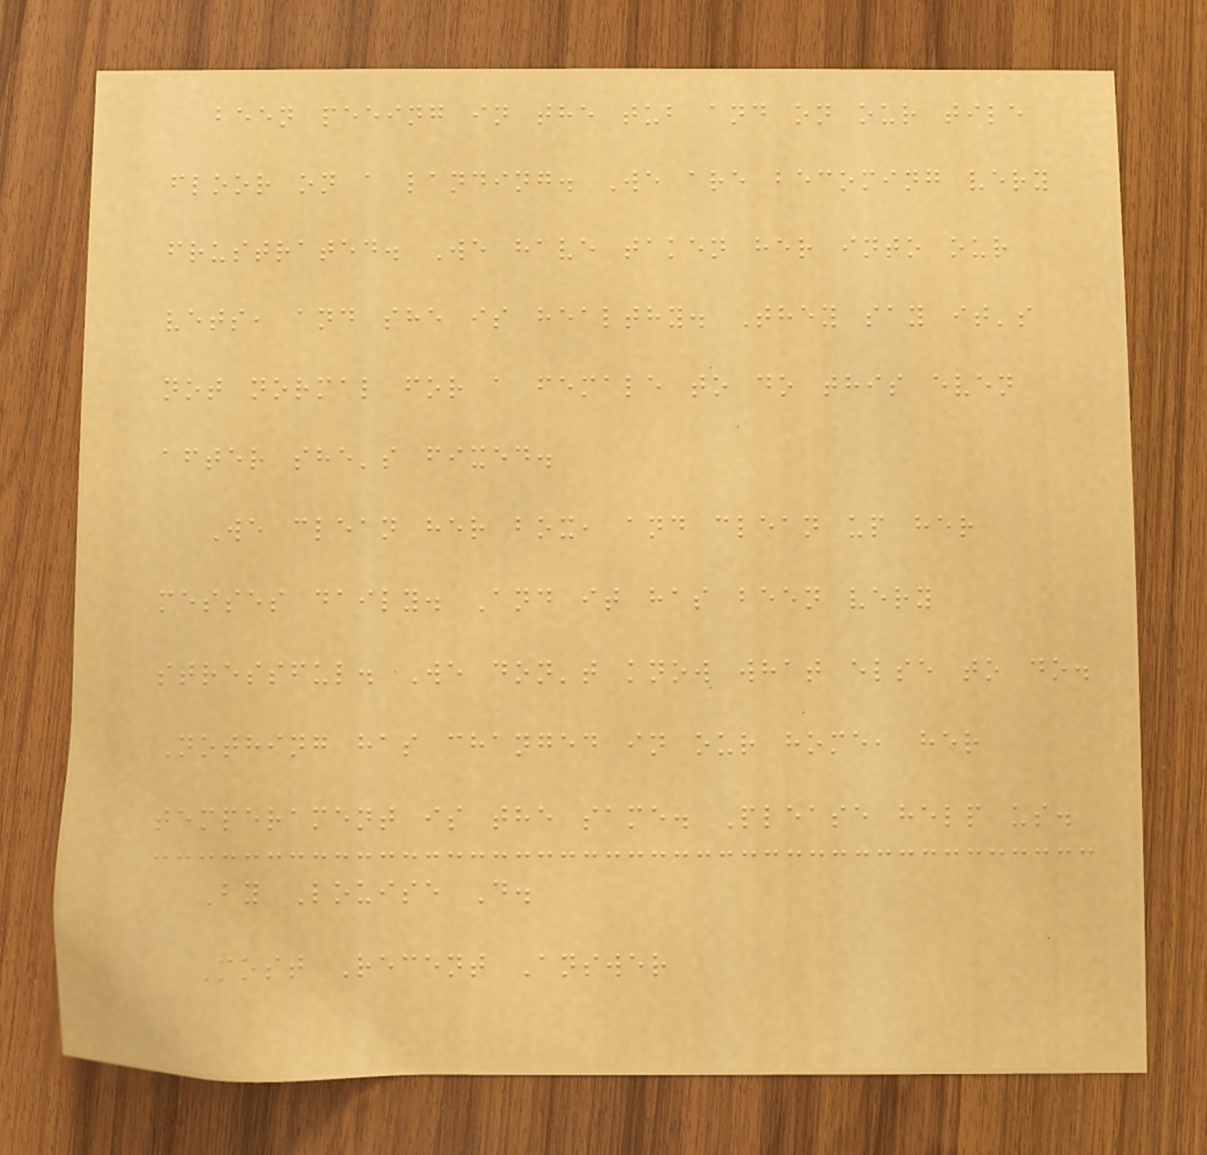been peeing in the tub and on our tile
floor on a landing. We are becoming very
frustrated. We have taken her into our
vets, and she is healthy. They say it's
not normal for a female to do this even
after she's fixed.
We clean her box, and clean up her
messes daily. And it has been very
stressful. We don't know what else to do.
Nothing has changed in our home, her
temperament is the same. Please help us.
By Louise D.
Most Recent Answer
